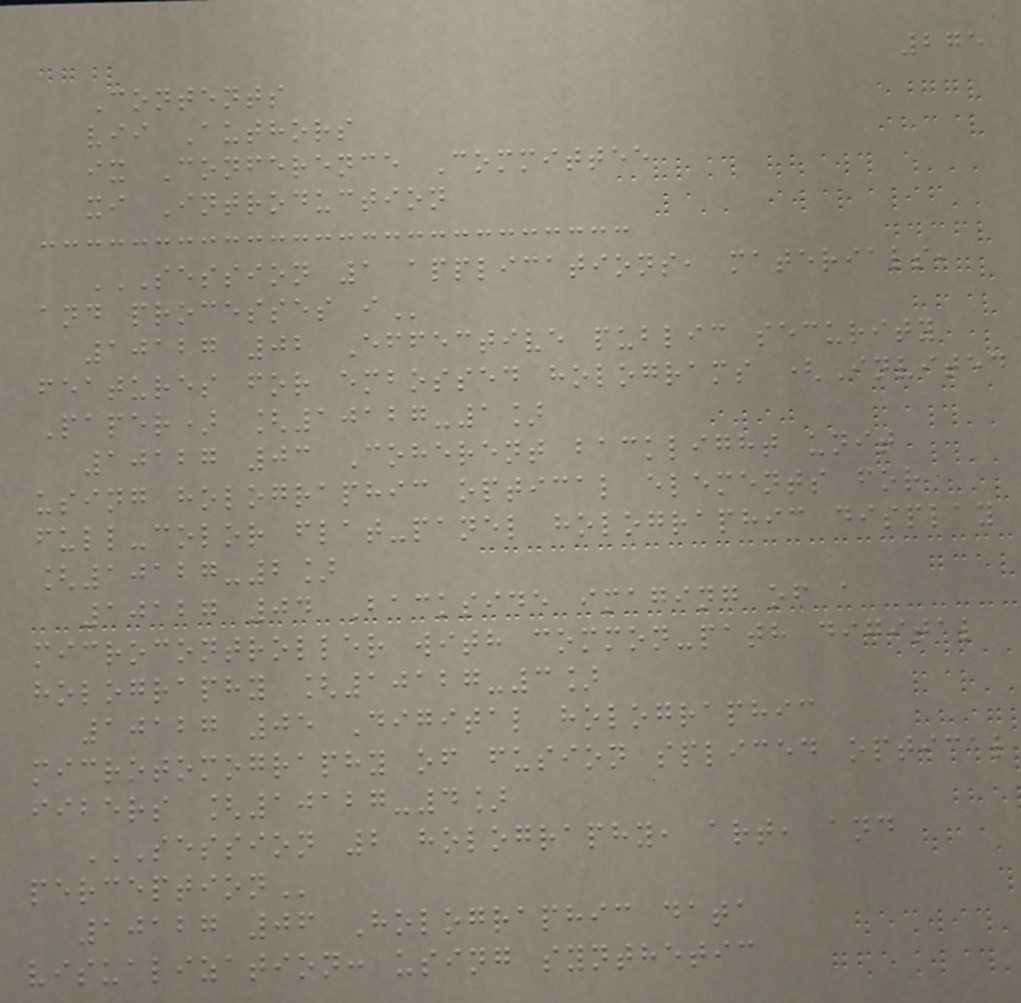275
Contents
vii Authors
ix Conference Committee
xi Introduction
SESSION 1 APPLICATIONS, MATERIALS,
AND PROCESSES I
10127 02 Effective public security
features for embossed holograms (Invited
Paper) [10127-1]
10127 03 Coherent backlight unit
using holographic optical elements for
full-color flat-panel holographic display
[10127-2]
10127 04 Backside imaging of a
microcontroller with common-path digital
holography [10127-3]
10127 05 Digital holographic
microtomography of fusion spliced optical
fibers [10127-4]
SESSION 2 HOLOGRAPHY, ART, AND
PERCEPTION
10127 06 Holographic data
visualization: using synthetic
